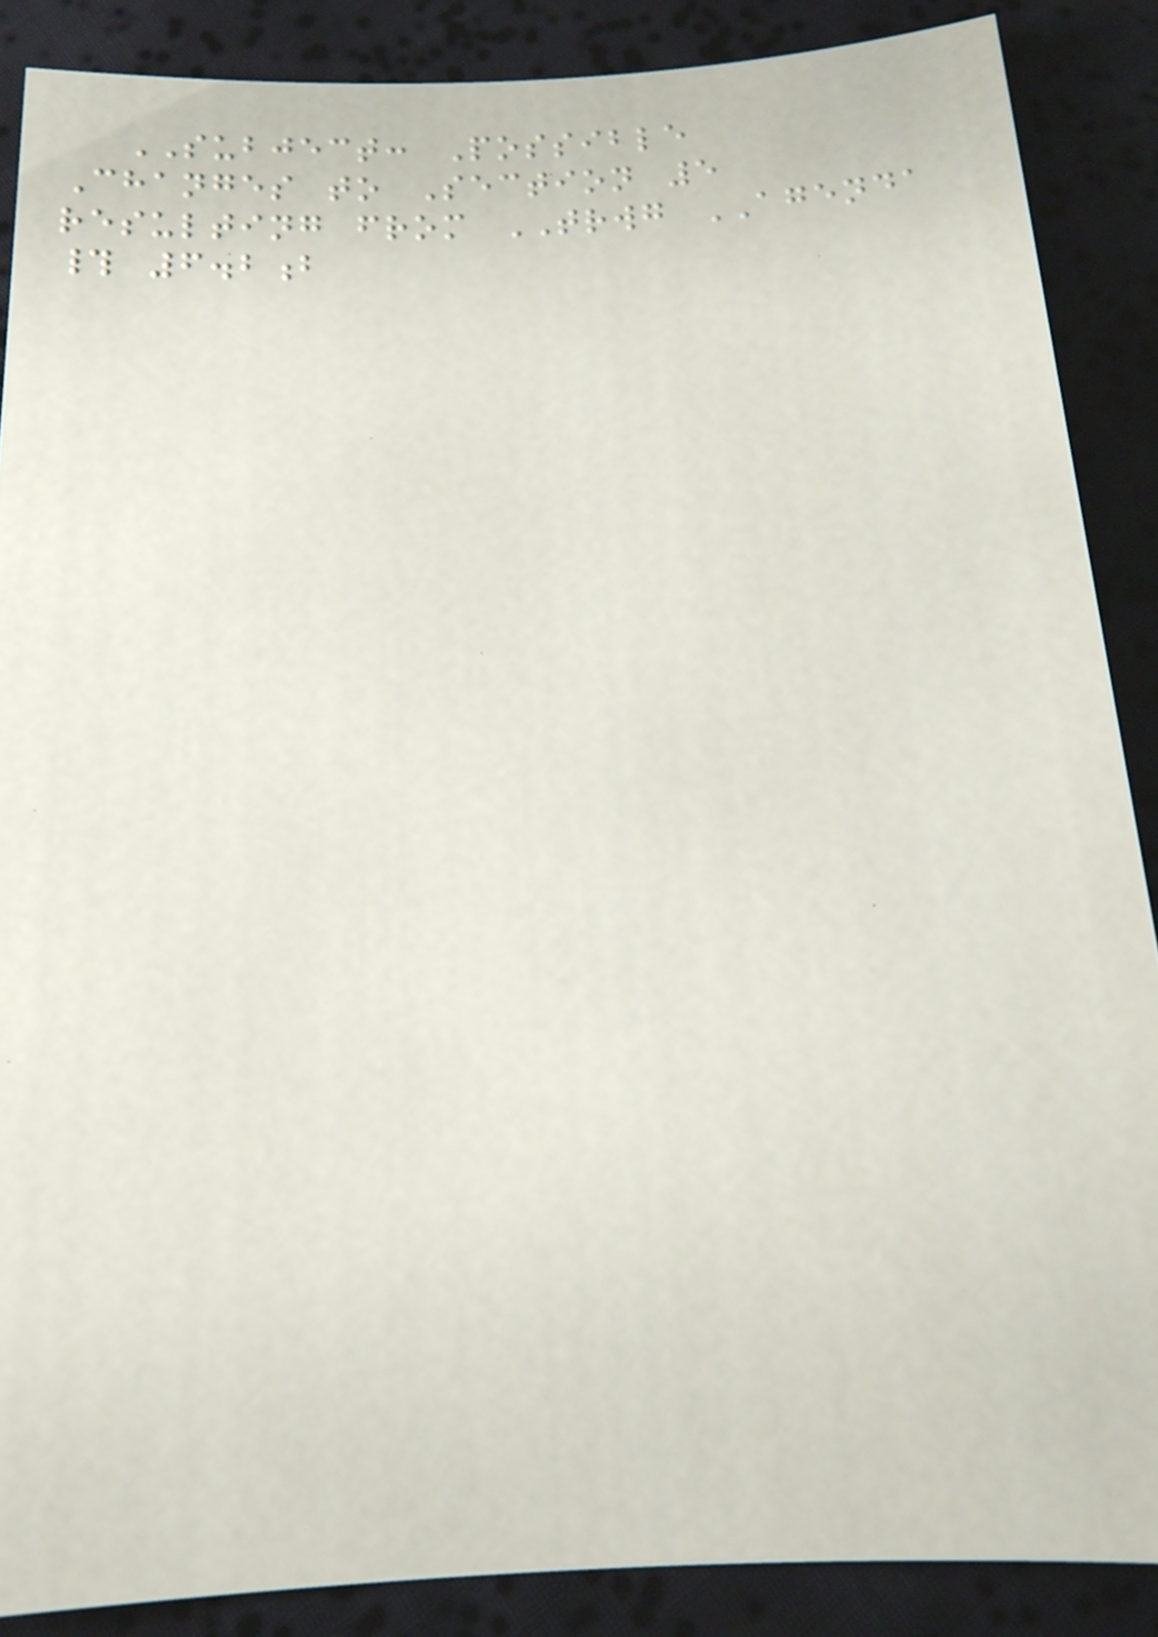SUBJECT: Possible
Changes to Section 5
resulting from TRWG AGENDA
# 6.2b
